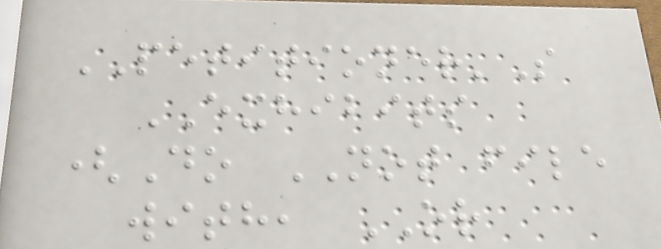PETITIONER'S
EXHIBITS
(Do NOT file
with, OR
